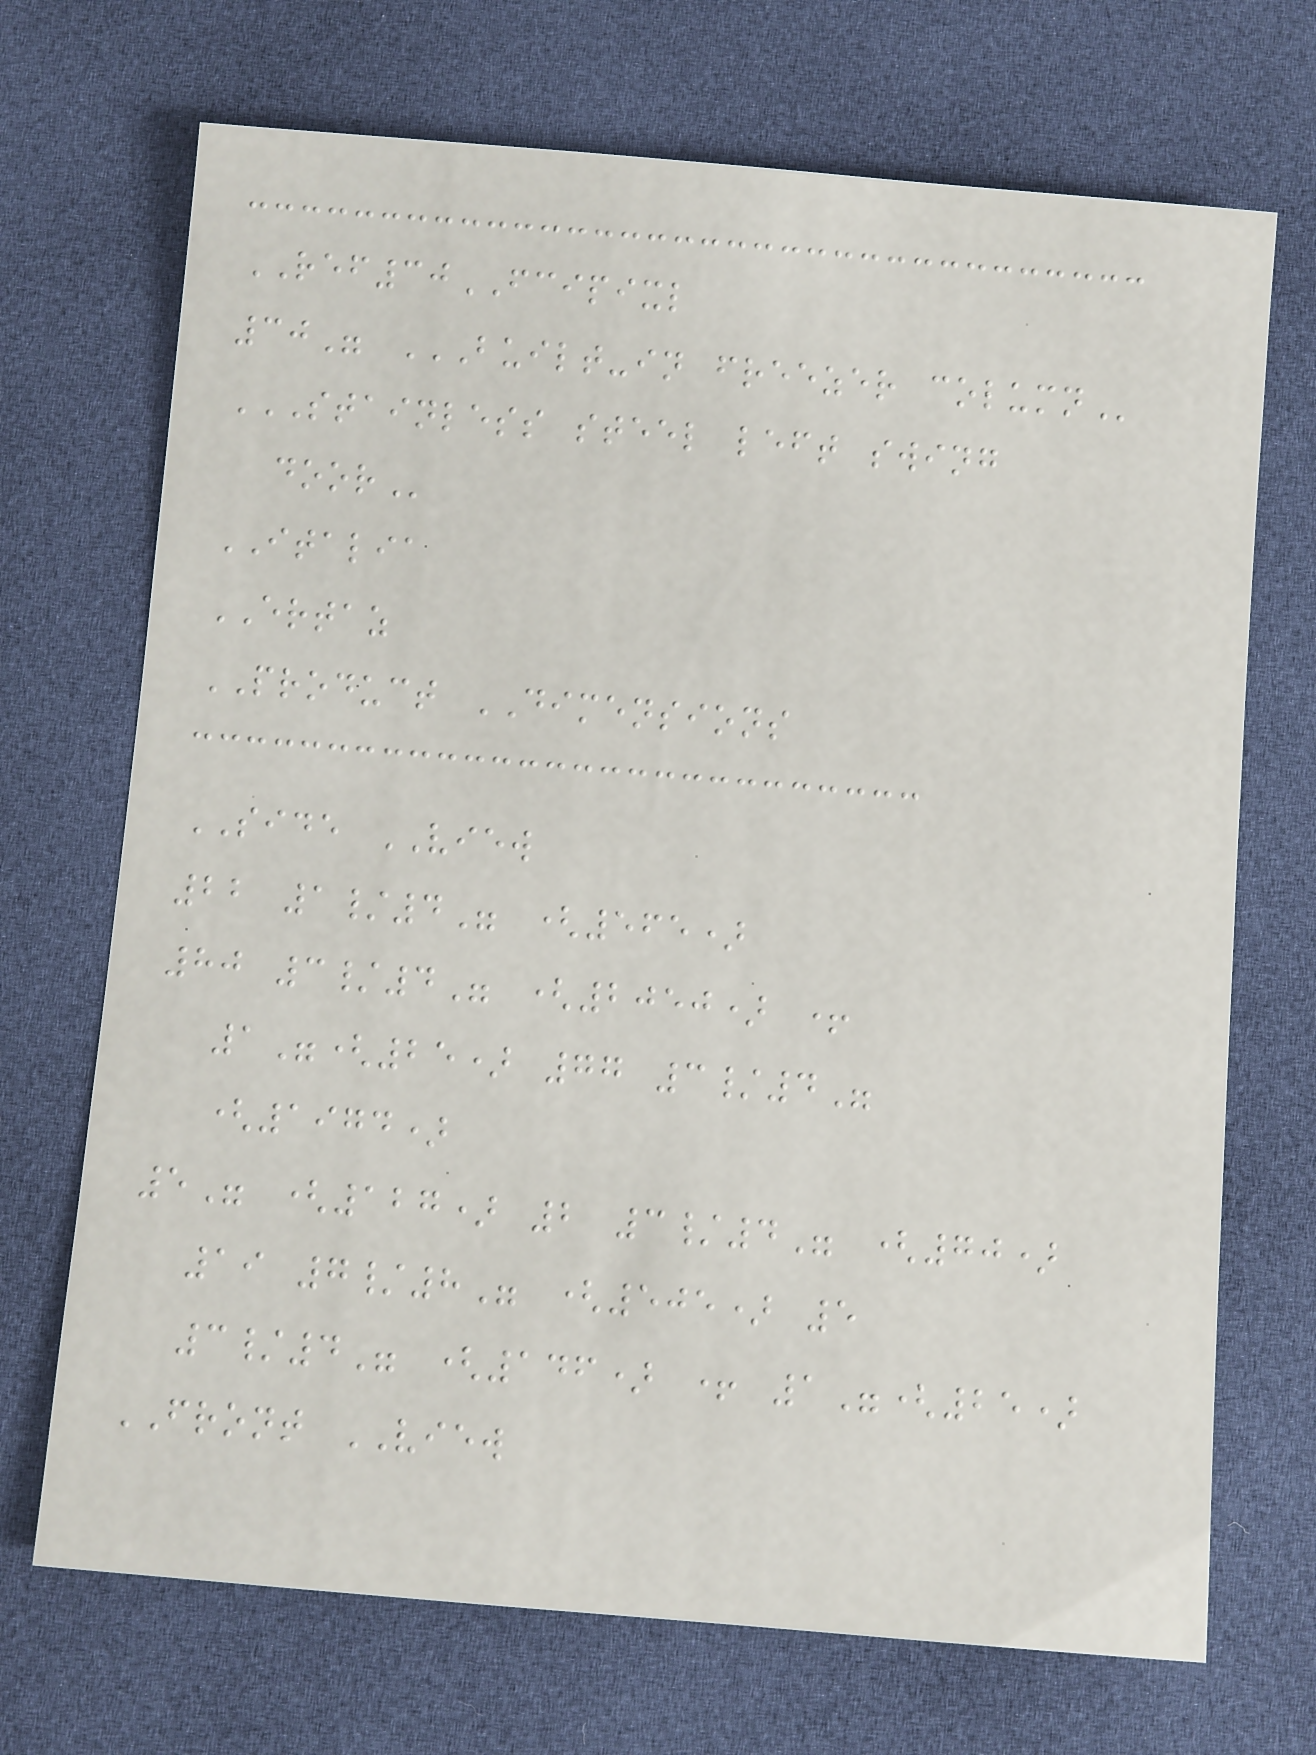REF30FCIPIXL
30" BUILT-IN FREEZER COLUMN
STAINLESS STEEL LEFT SWING
DOOR
ITALIA
ERTAZ
PRODUCT DIMENSIONS
SIDE VIEW
22 1/4" (565)
80 3/4" (2050) +
1"(25) 77 3/4"
(1974)
5" (127) 2 3/4" (70)
19 7/8" (505) 5
3/4" (146) + 1"(25)
FRONT VIEW
